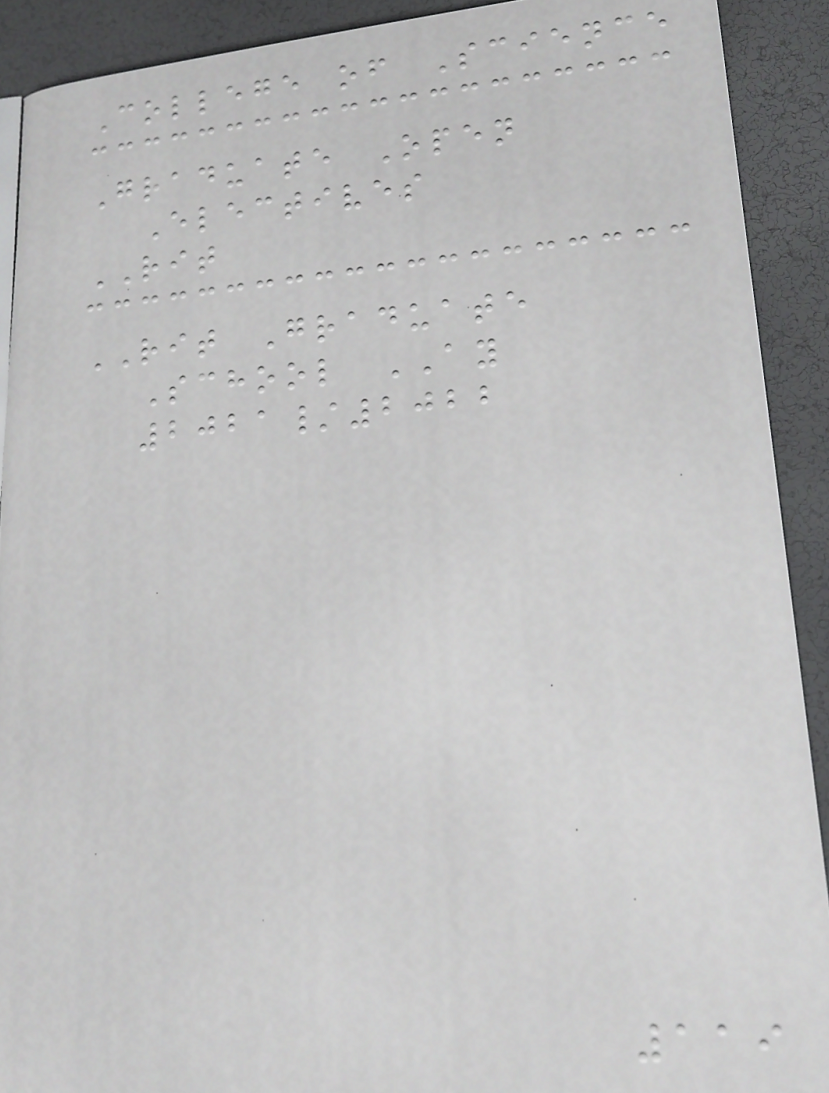College of Science
Graduate Open
Electives
RIT
RIT Graduate
School AY
2021/2022
119
